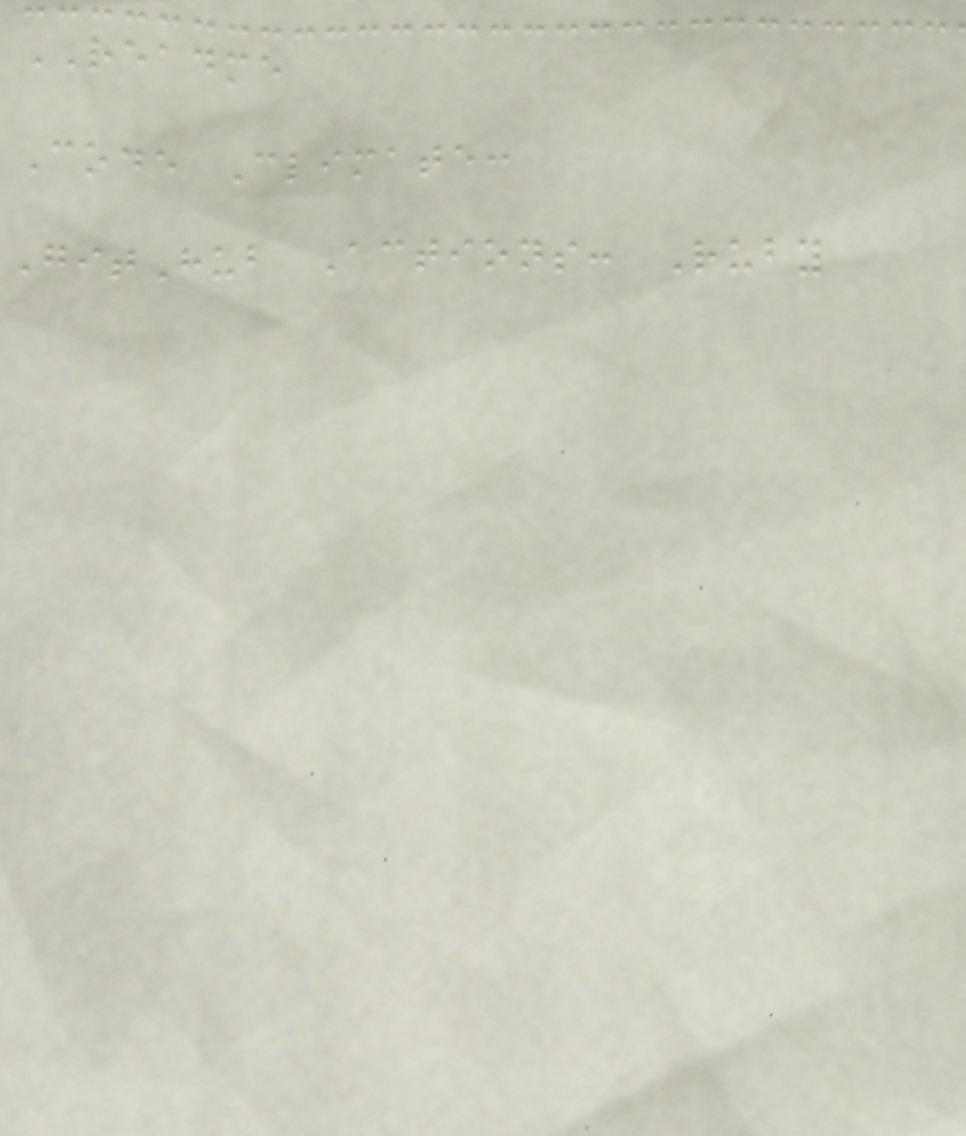README
Code Climate:
GitHub Actions: Ruby
